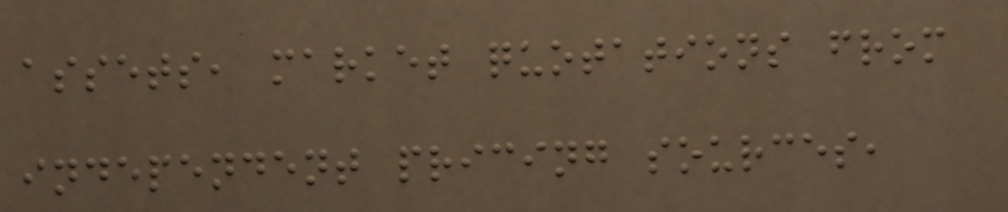assets, market quotations from
independent pricing sources,
